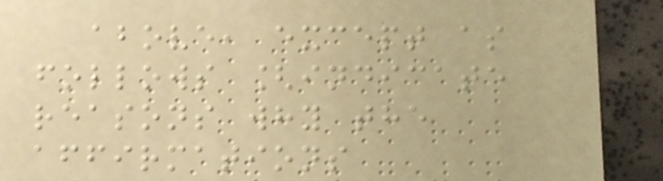above, except as
follows [indicate
reasons why the
affirmations
